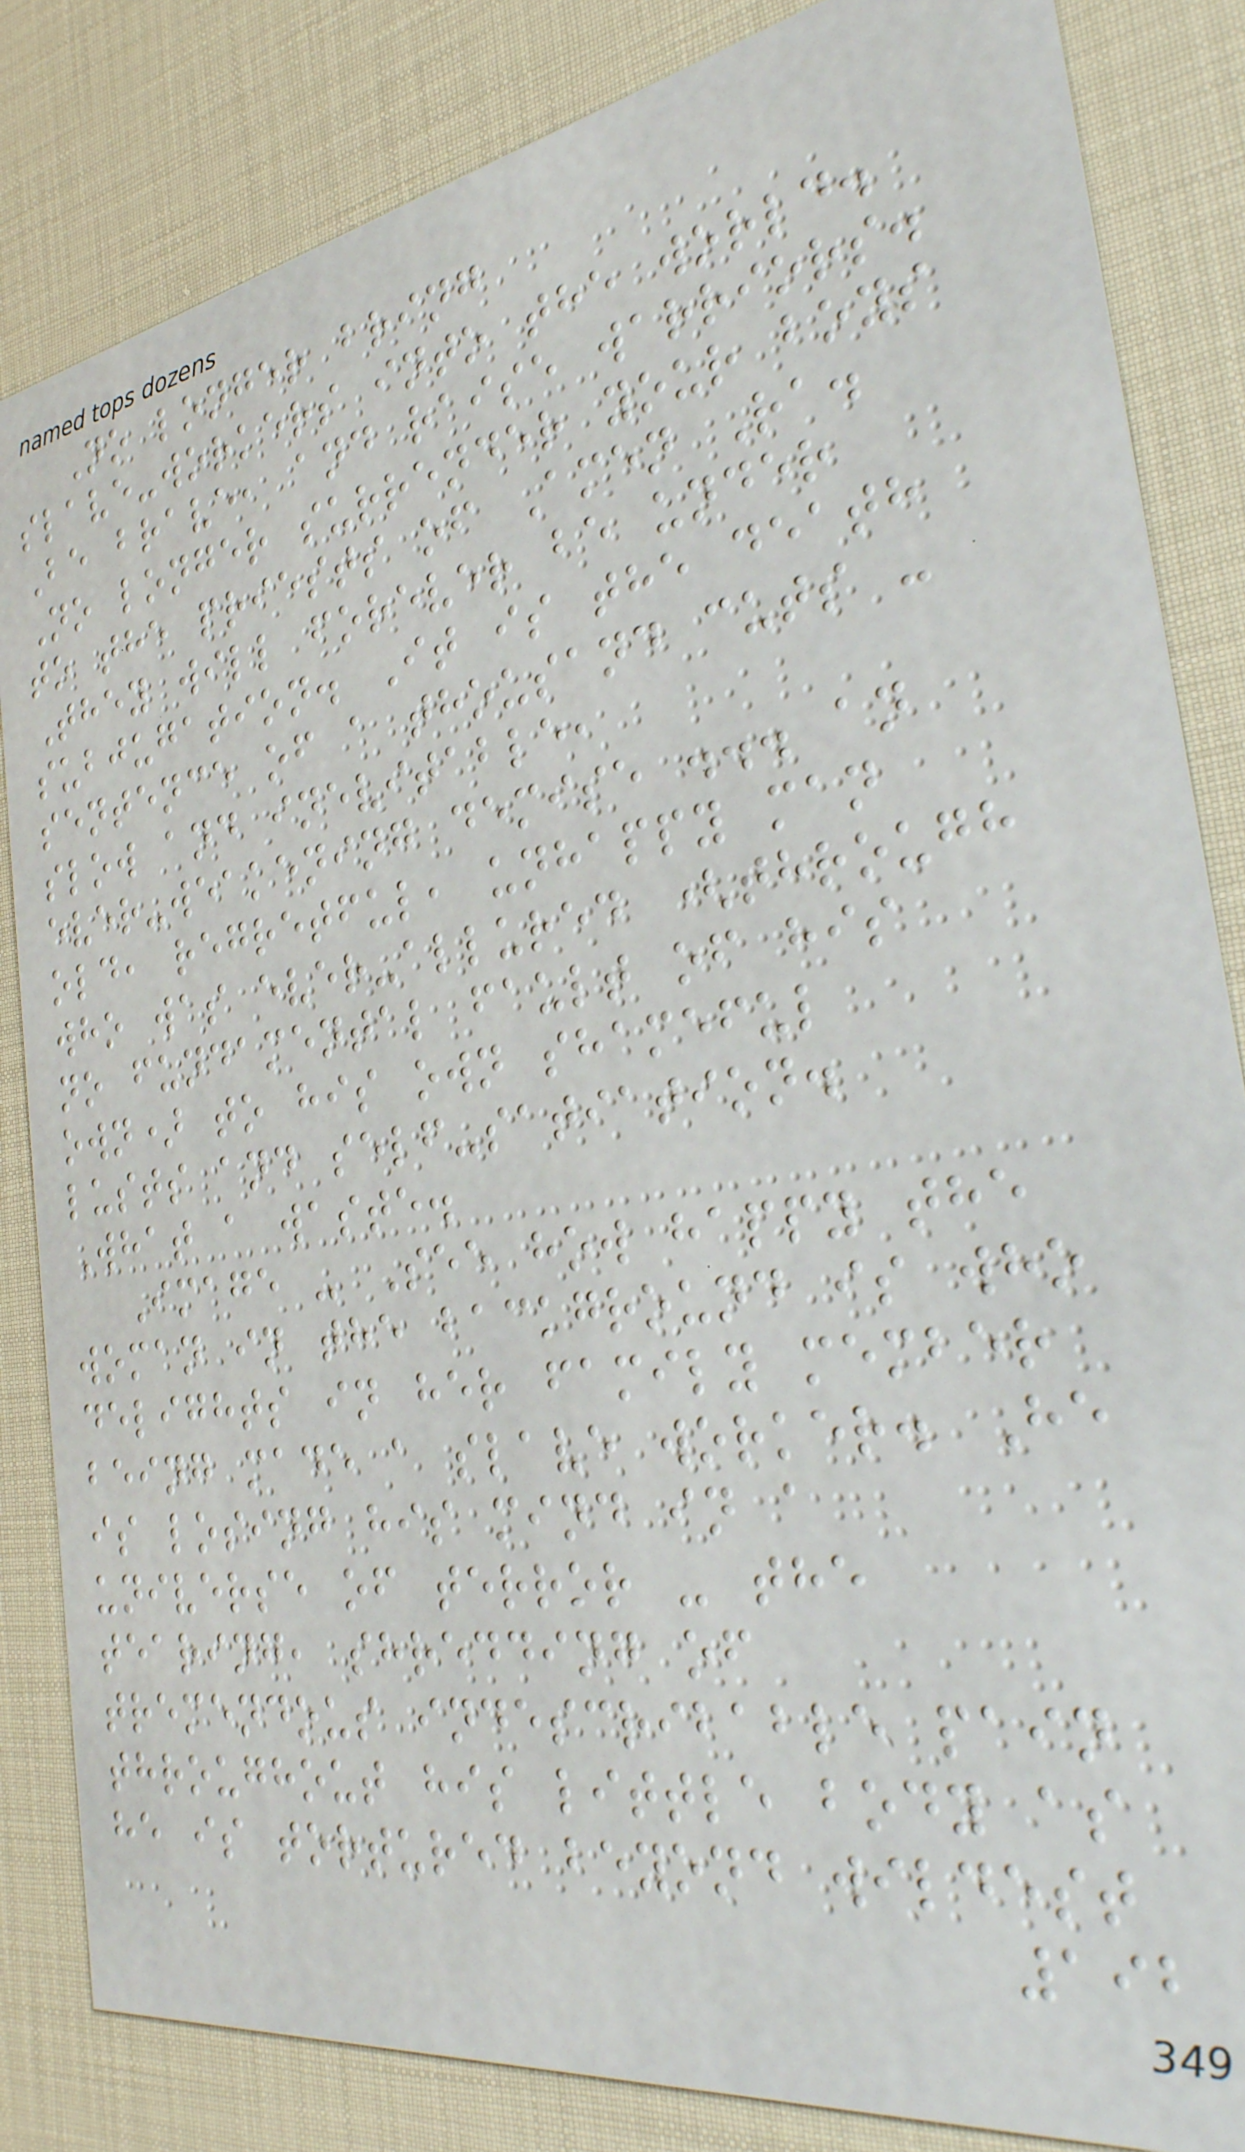No longer bring
slave-workers into the world.
Be brave, and raise warriors.
No longer surrender your boys
to the priests of Amen Ra.
They will forever be under
subjugation. It is the death
sentence of a thousand cuts -
slow and inevitable,
ever-weakening demise ... an
old, regretful, unhappy man
who was ever-allured (through
no fundamental fault of his
own) to his own shameful
lusts and self-satiation.
What a waste.
Image - See how happy the
woman in the background is who
delights in her family member
being made a slave worker. He
is losing his mind in a
universe of terror - the
tearing, shredding of
tremendous indescribable pain
throughout his little body as
he is tortured beyond wildest
192
